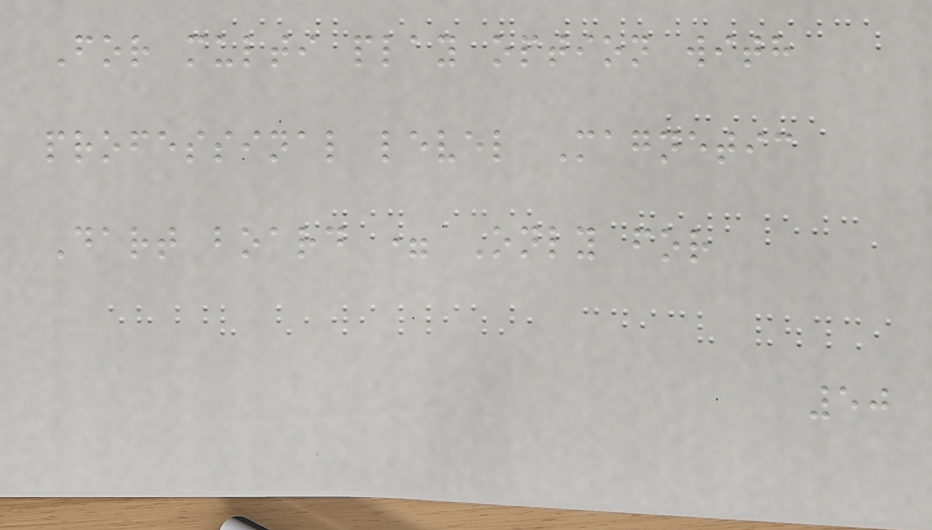For multi play option with
professinal level Magnetic
Dart board = Only for
50
